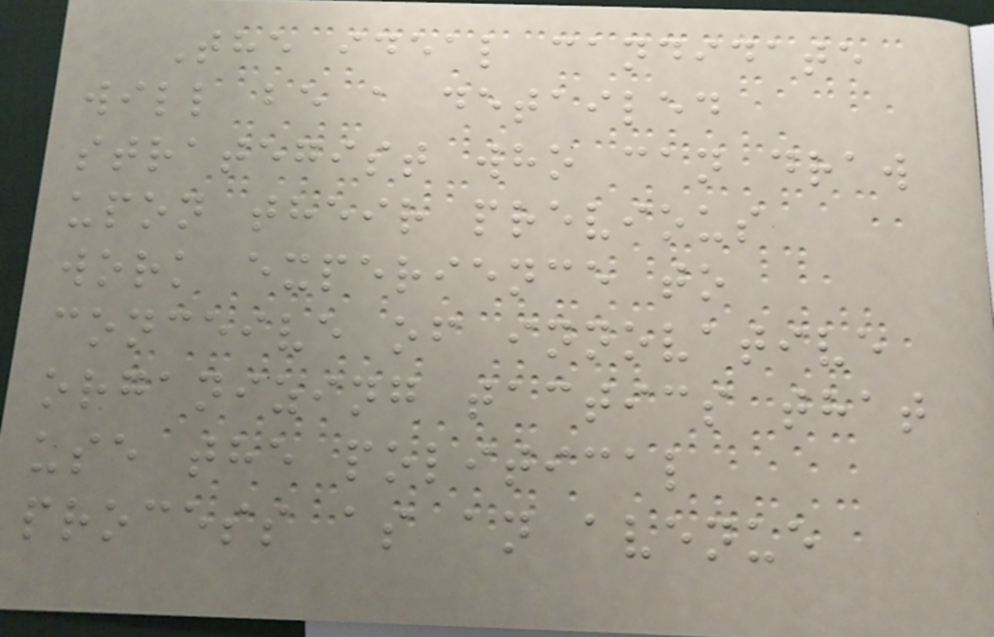The ideal candidate
will be a detailed
strategist who can draw
upon their previous
work experience to
conceive of innovative
organizing tactics that
use the political
process as an avenue
